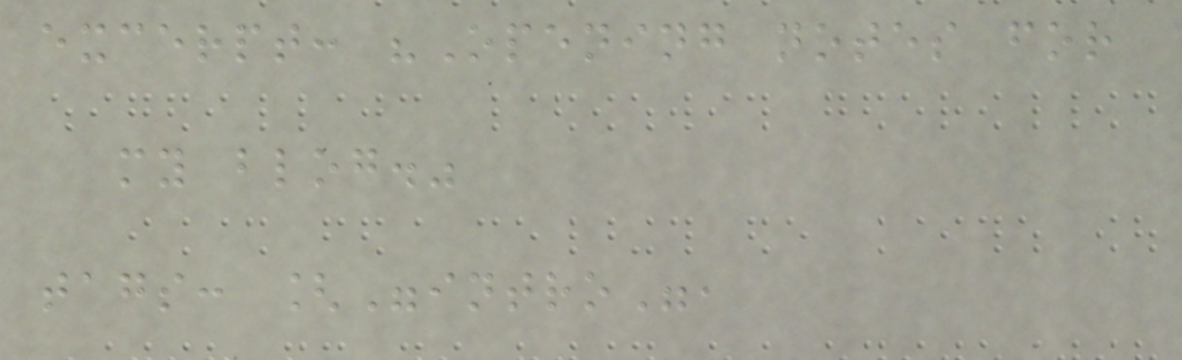excerpt: "Opening notes for
my blog."
tags: ["intro",
